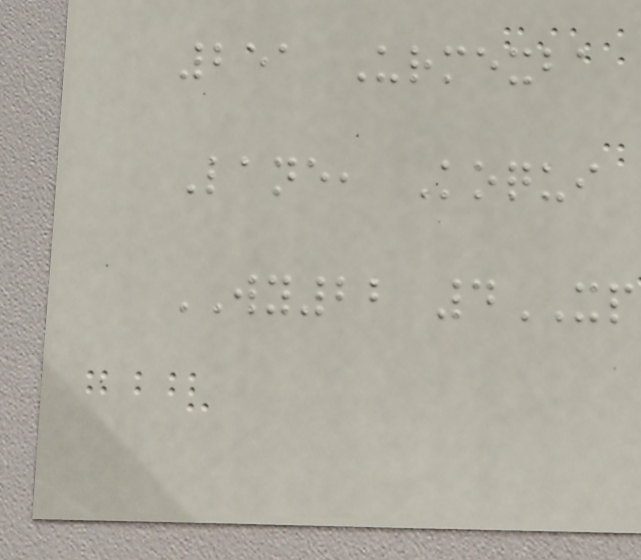251 Urmexba
Lane, Koqui
WY22 4XP
